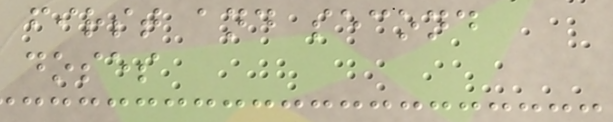first and second
doses
